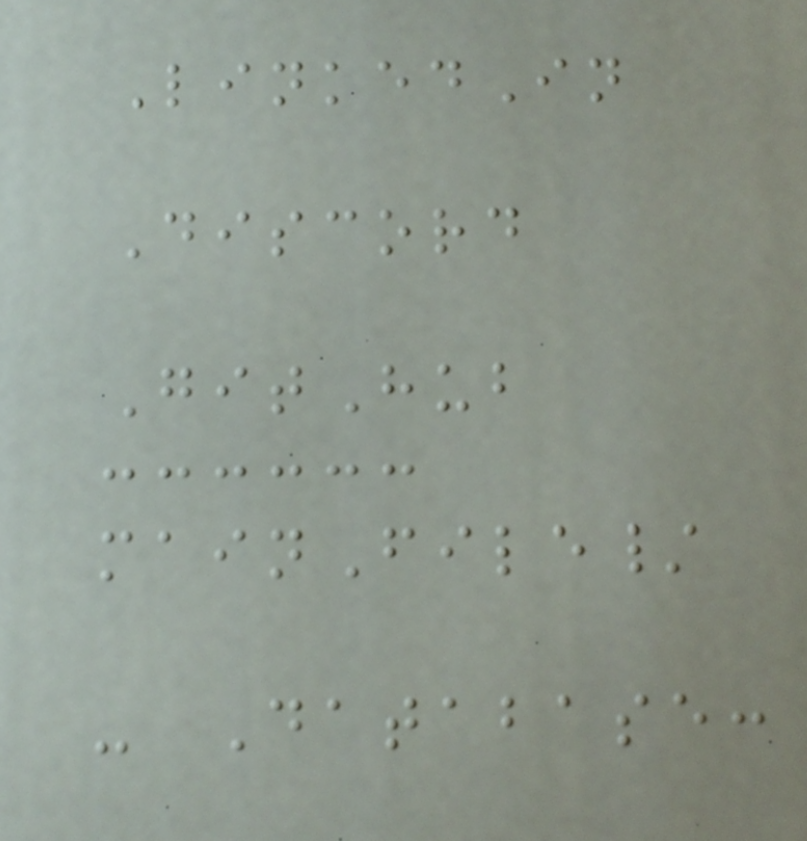LinkedIn
Discord
GitHub
mainFile/
- Database:
